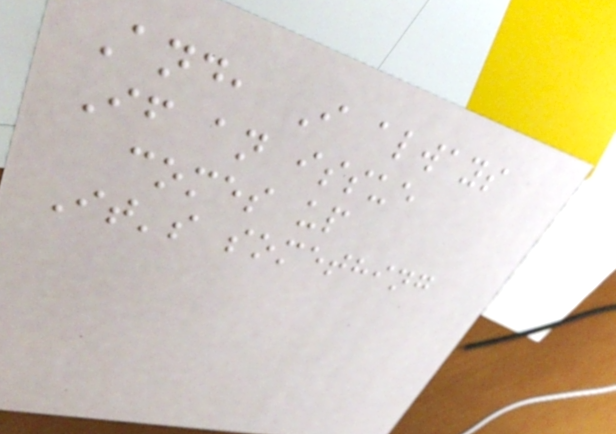And, I always
If an issue
comes up
It's something
